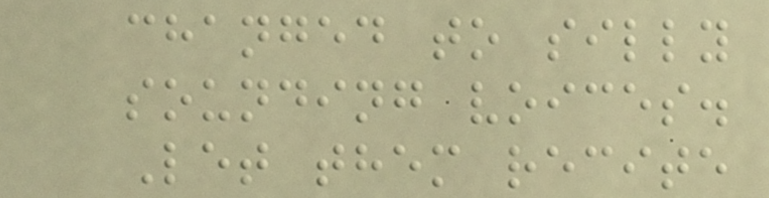changed to silly
sounding voices.
Let them recite
